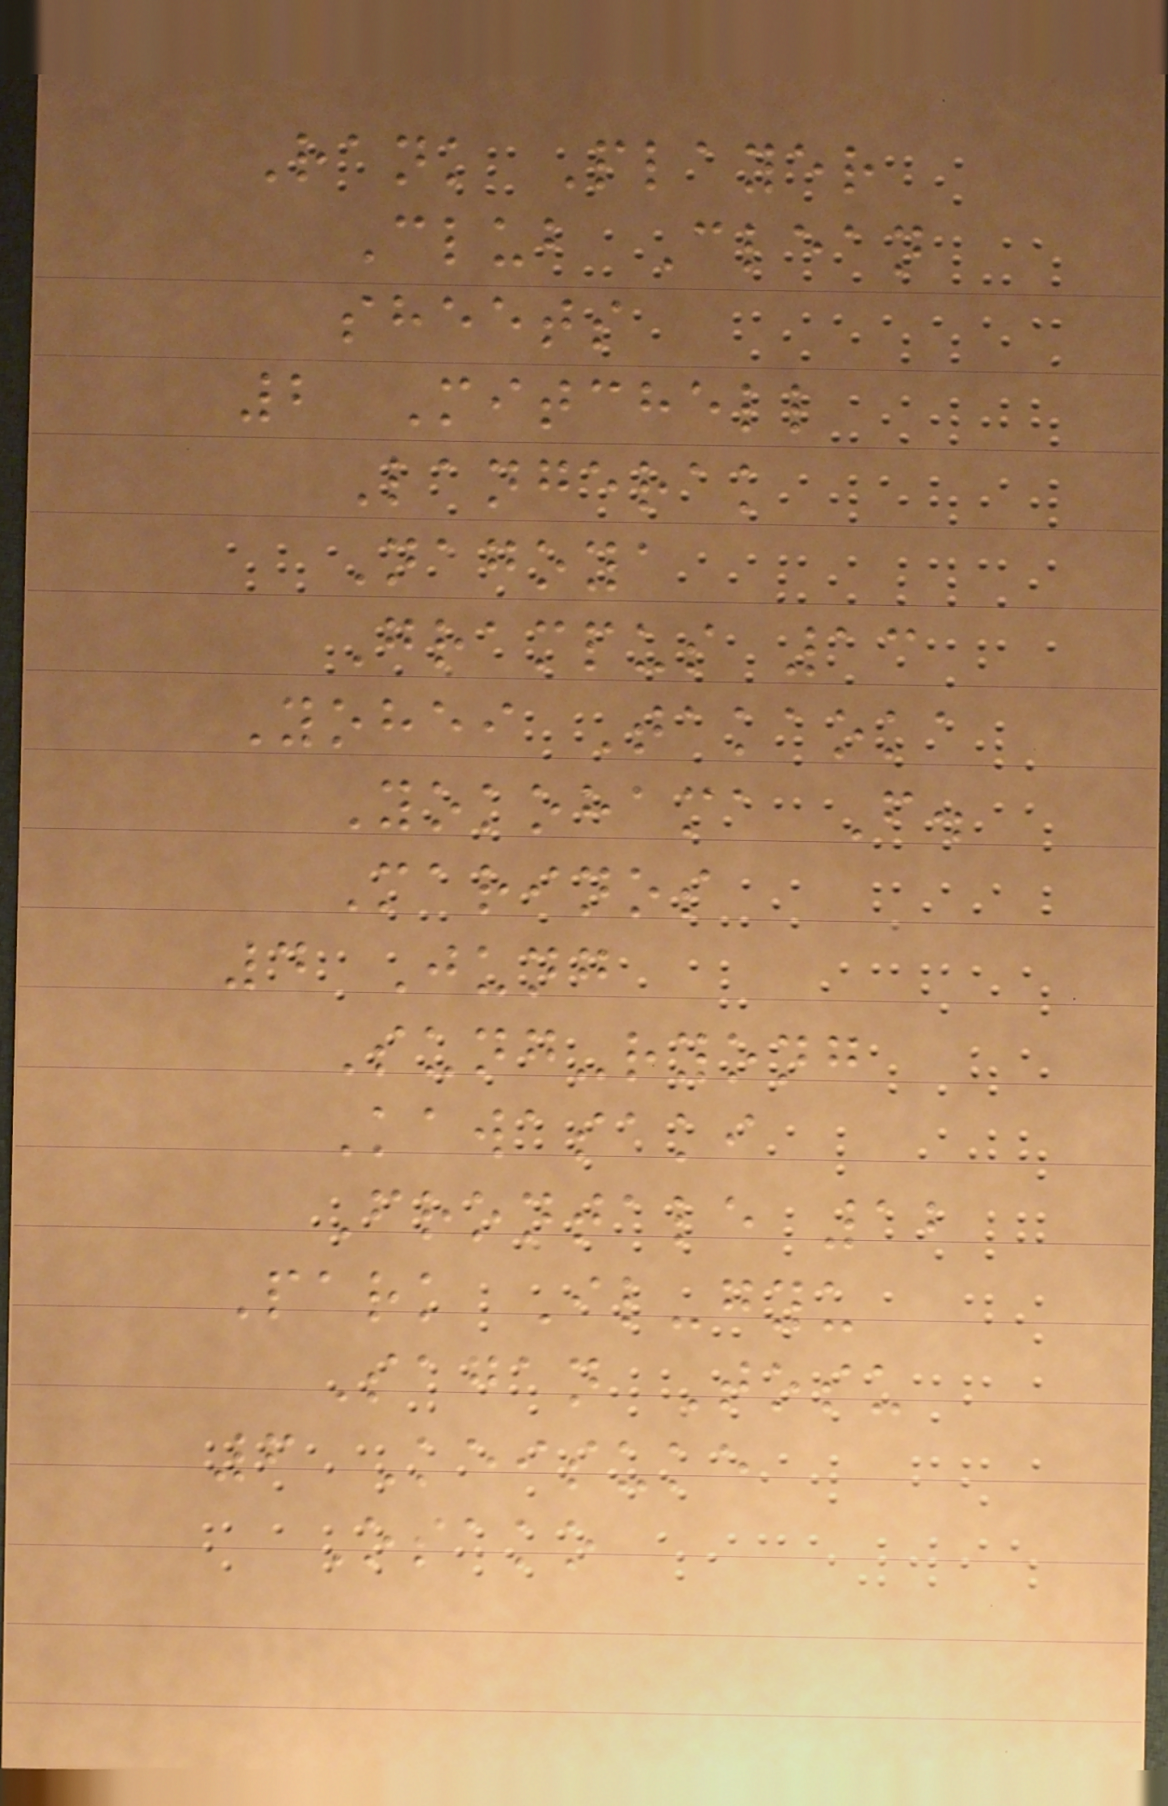Rank Player
Club Clean
sheets
2 Mitchell
Langerak
Nagoya
Grampus 13
Yohei Takaoka
Yokohama F.
Marinos
4 Jung
Sung-ryong
Kawasaki
Frontale 12
Park Il-gyu
Sagan Tosu
6 Keisuke
Osako
